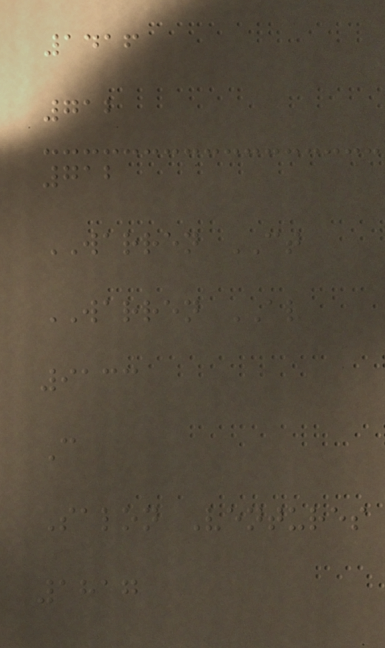1416
712
712
WARREN CT
WARREN AV
9133
C
Salon Ventures
1817
